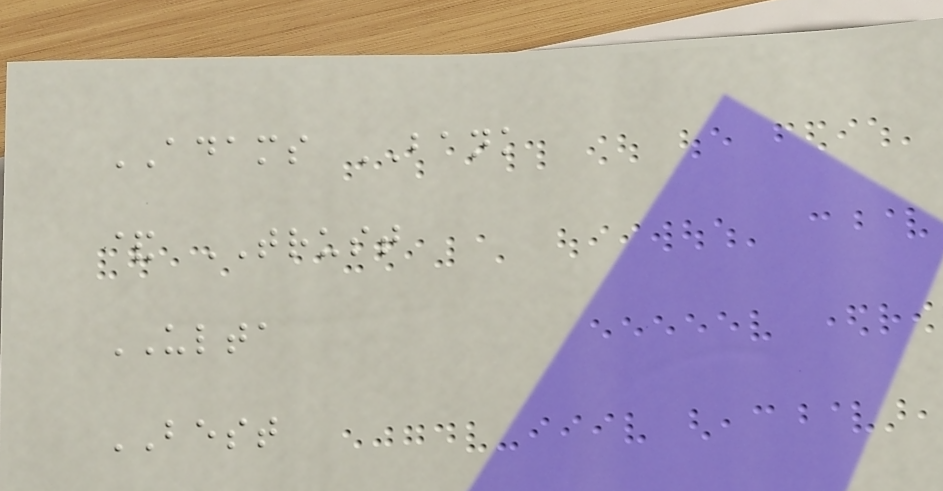ADAMS BANK
& TRUST
ULTA
BEST
